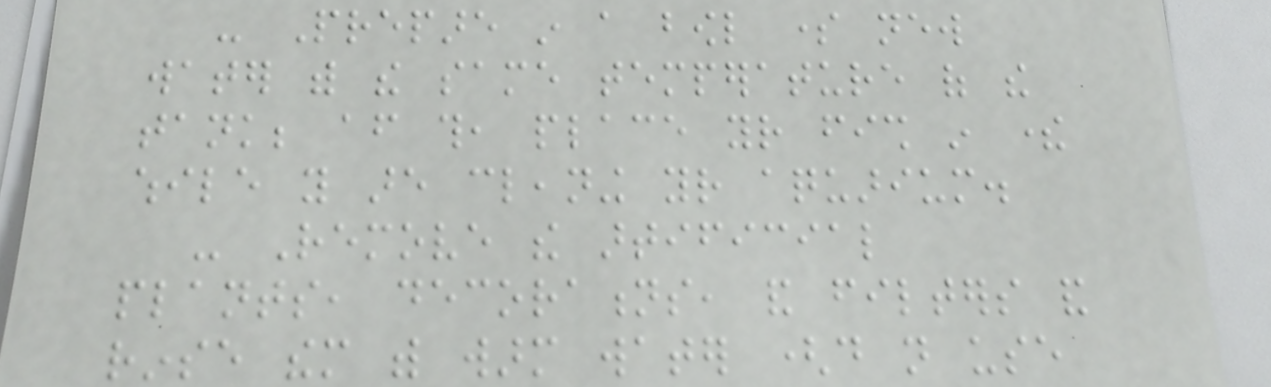- Prepare in a bowl some new
water with the same temperature of the
tank; after this, place your fish in there
while you are cleaning your aquarium.
- Remove the artificial
plants, decorations, and filters and
rinse them with warm water (do not use
